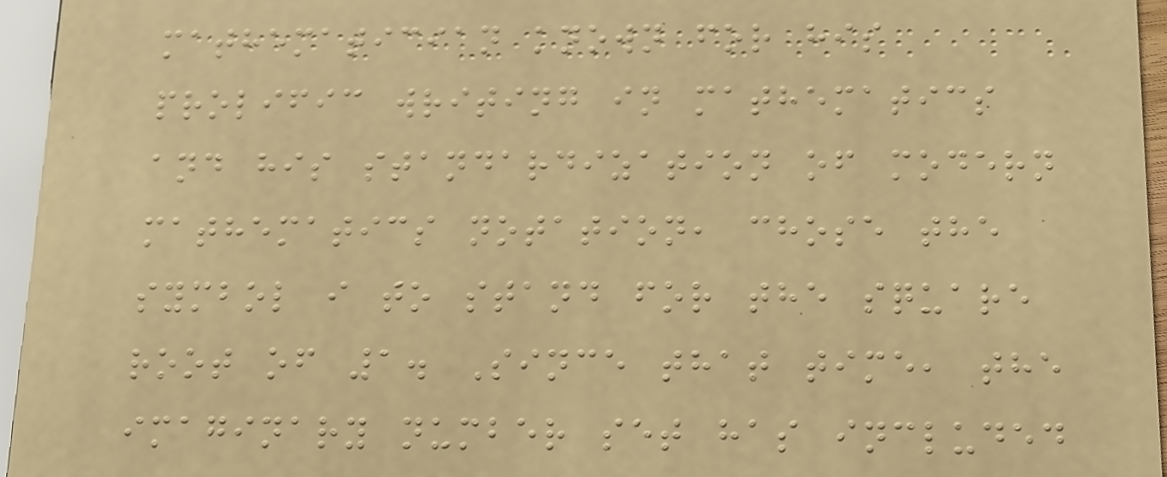mathematician known for his
prolific writing in mathematics
and his standardization of modern
mathematics notation, chose the
symbol i to stand for the square
root of 1. Since that time, the
imaginary number set has included
